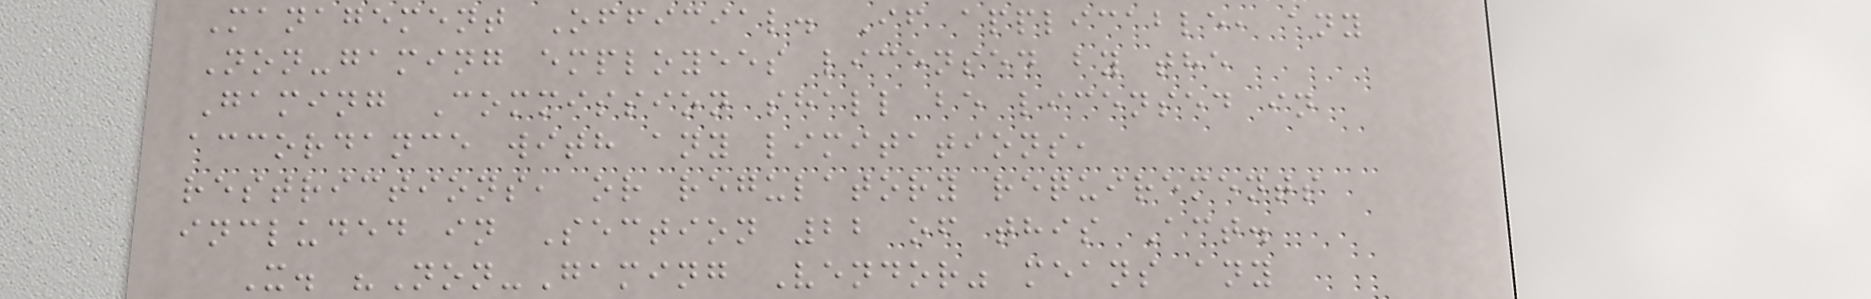Management Official. If applicable, any
Non-gaming employees licensed by the
Gaming Commission shall be licensed in
accordance with any limitations,
restrictions, or regulatory requirements
included in Section 22 of this Act.
X. "Non-Gaming Vendor" means any
